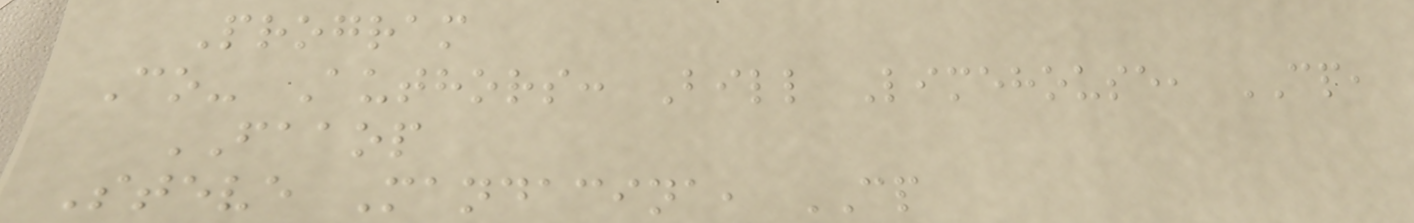Program
Co- Authors: Bill Limehouse, CP,
FAAOP
Steve Mandacina, CP
